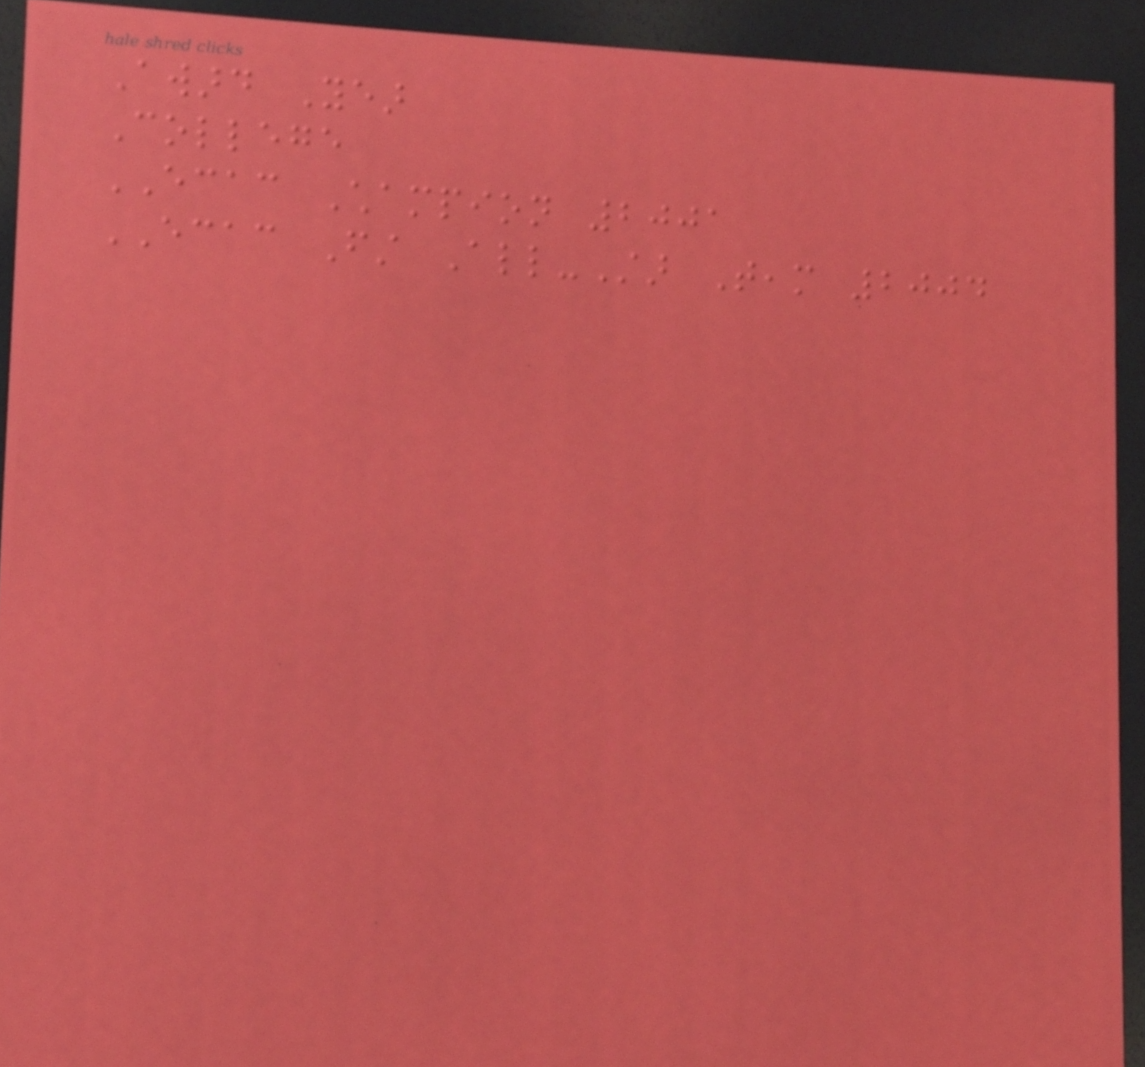Award Year
College
ECAC Champion 2001
ECAC First All-Star Team 2004
